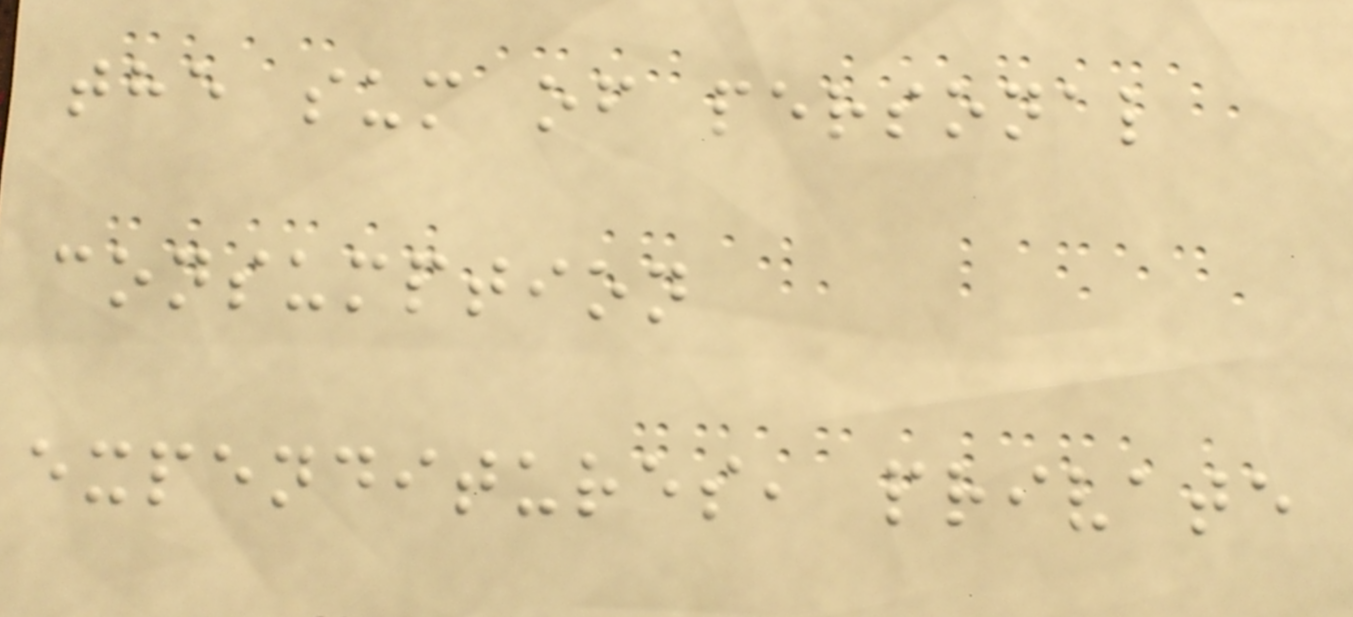the sum of personal
consumption
expenditures, private
